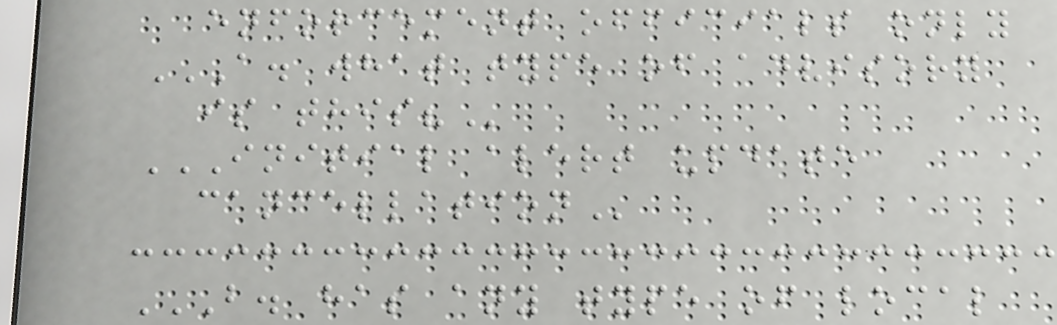enforcement officials only
A. WHAT TYPE OF ADVISORY
IS THIS?
INITIAL ALERT UPDATE
CANCELLATION
B. HAS ANY TYPE OF LOCAL
